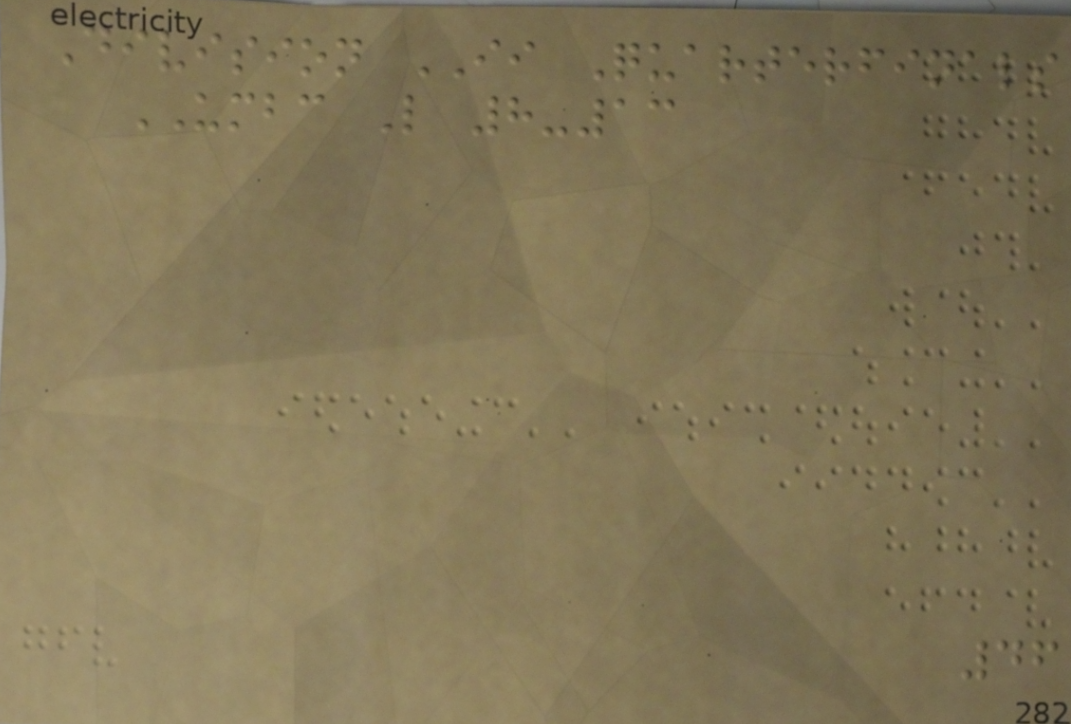Division II Quarterfinals
UMBC L 8-13
46
